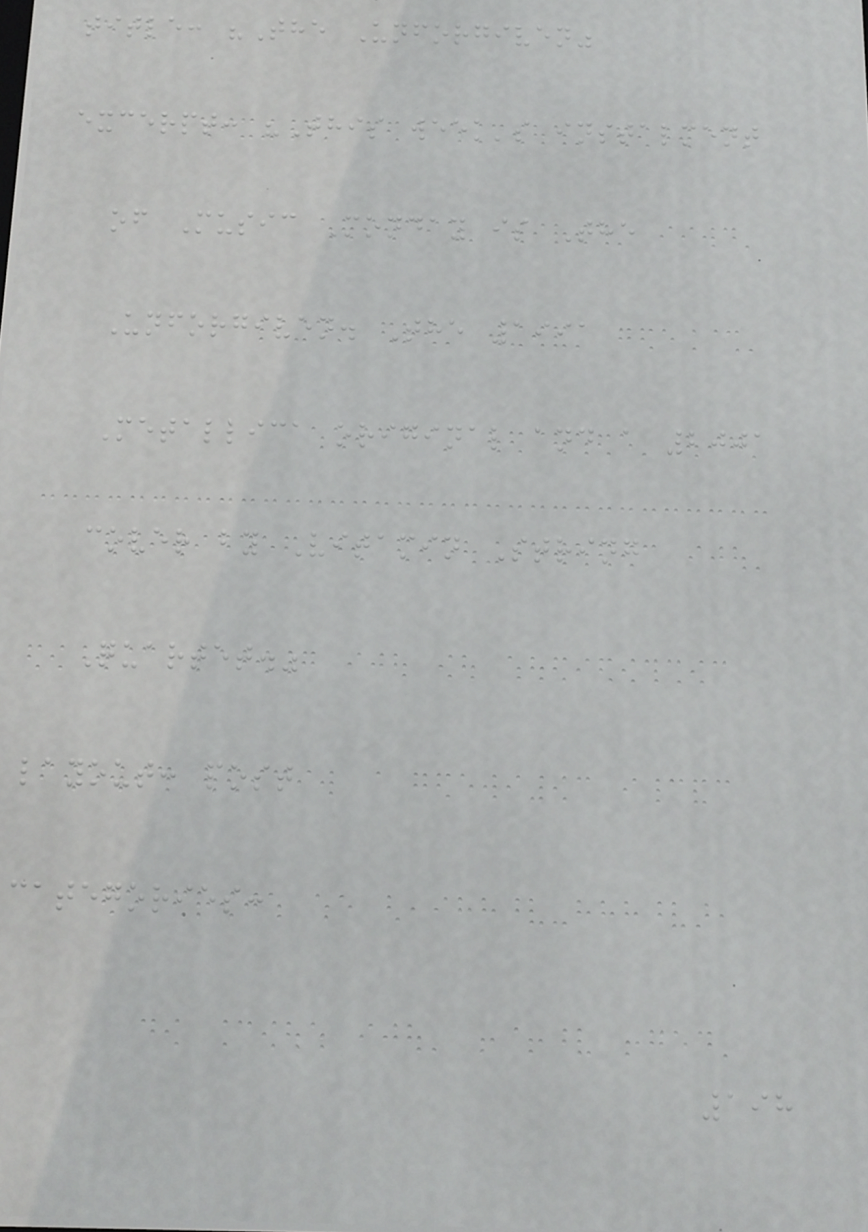title: "The Unforgiven"
excerpt: "This week's instalment
of Music Monday is The
Unforgiven. The 1991
Metallica original and a 2001
cover by Vitamin String
Quartet."
layout: post
categories:
198
